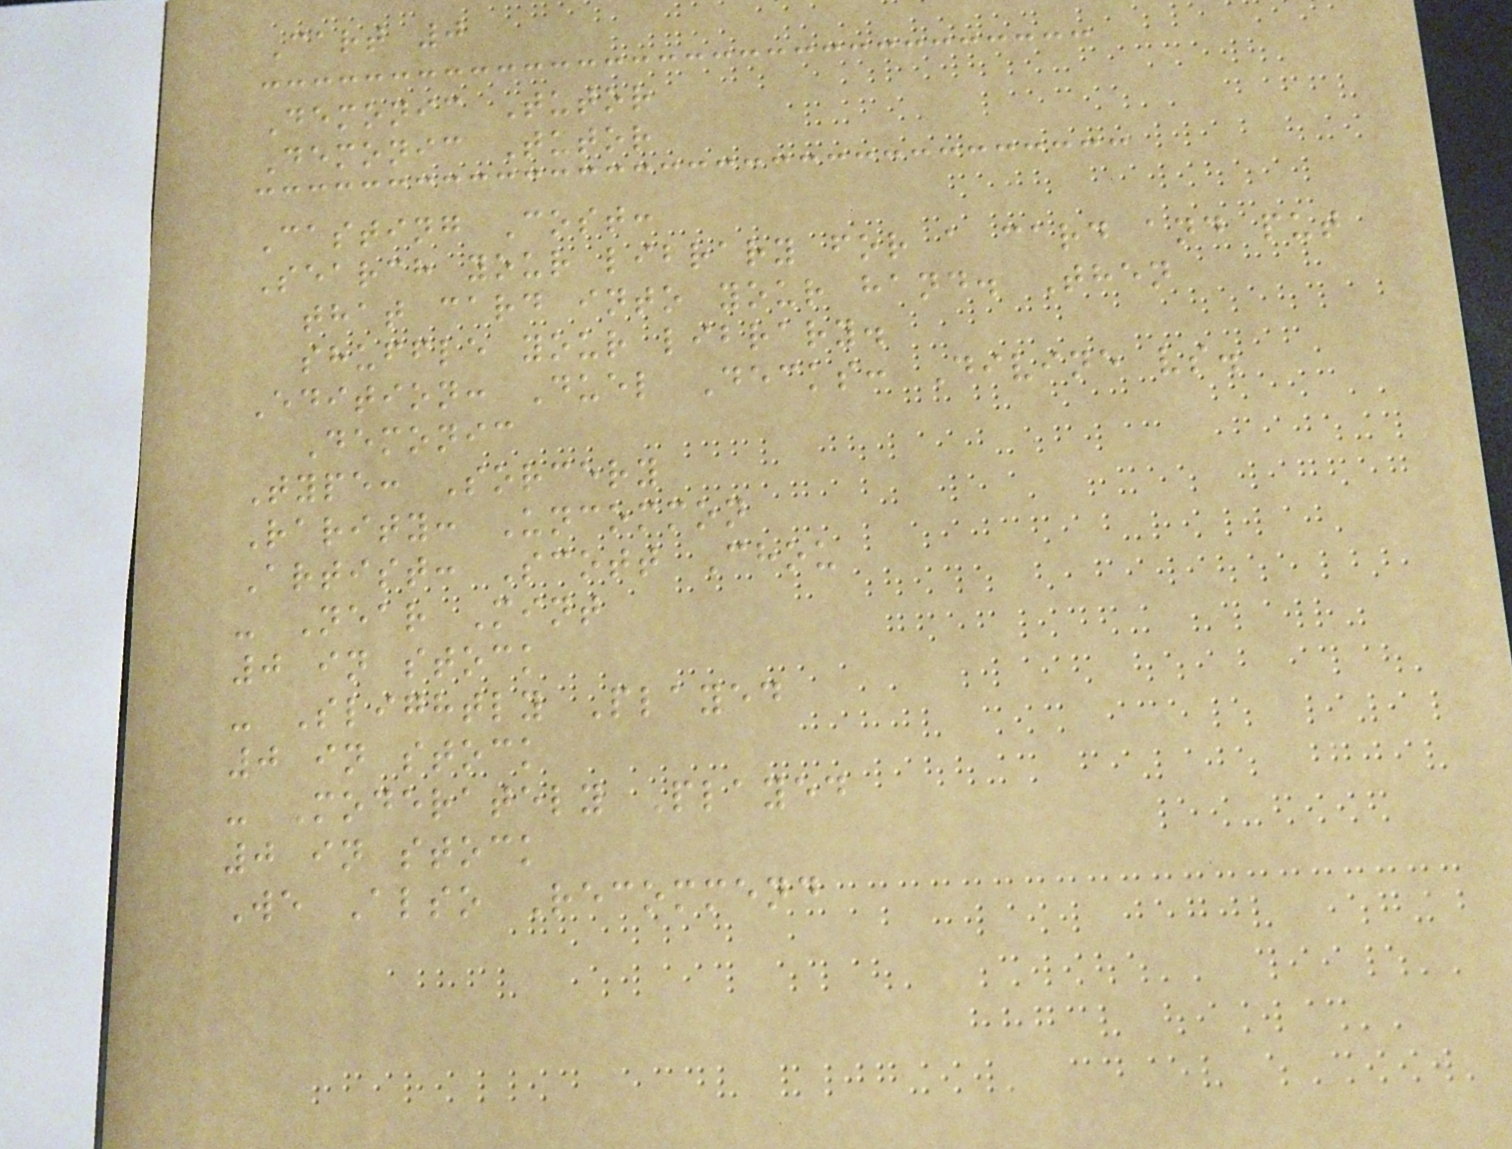Cart 0
Demonic Tutor
Demonic Tutor
Casting Cost:
Search your library for a card and put
that card into your hand. Then
shuffle your library.
Edition: Duel Decks: Divine vs.
Demonic
Type: Sorcery
Rarity: Uncommon
Artist: Scott Chou
- Near Mint
0 in stock
- Slightly Played
0 in stock
- Moderately Played
0 in stock
We Also Recommend
